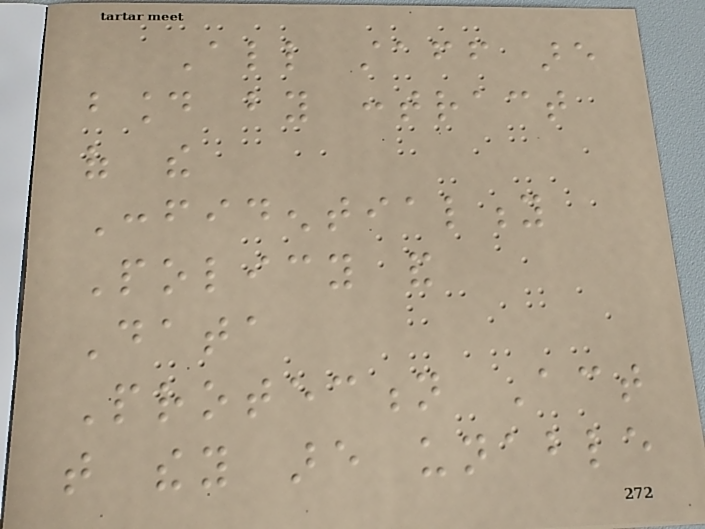All staff are
bound by contract
of the
Confidentiality
Policy and
Data
Protection Act
that they are unable
